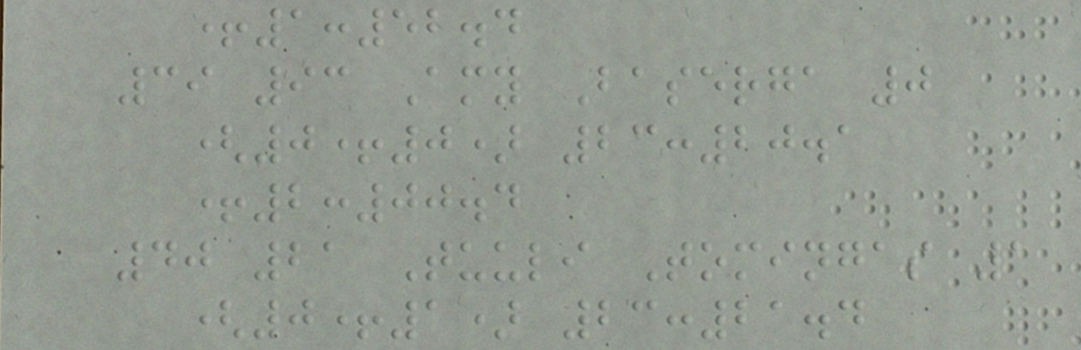+1:52.4
39 93 Amy Baserga 0
(0+0) 23:20.1
+2:00.4
40 21 Tuuli Tomingas 1
(0+1) 23:21.4
